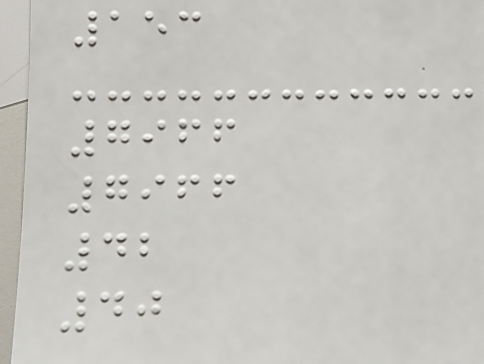153
7966
7966
42
40
